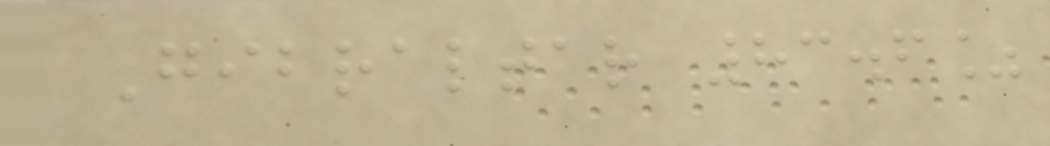Gibraltar 83.6%
